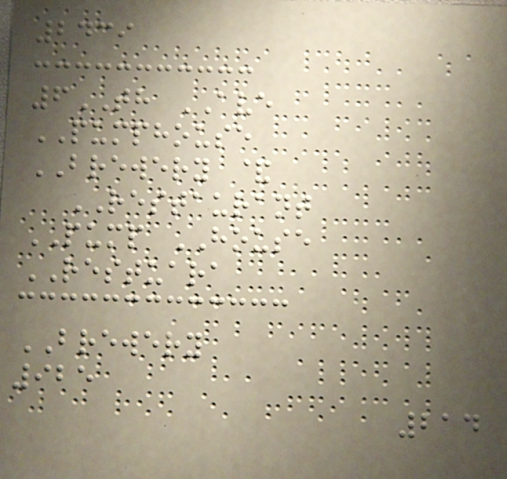2439
6TH AVE
PUMPHOUSE
BREWERY &
RESTAURANT
PUMP HOUSE
RESTUARA
BREWERY
925
214
